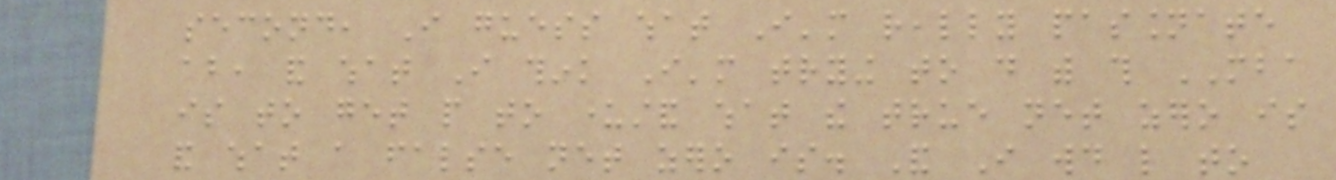second, I guess what I'm really passionate
about, and what I think I'm trying to do with this MBA
is to get people to understand what the true net zero is
and what a false net zero is. And I would like to
